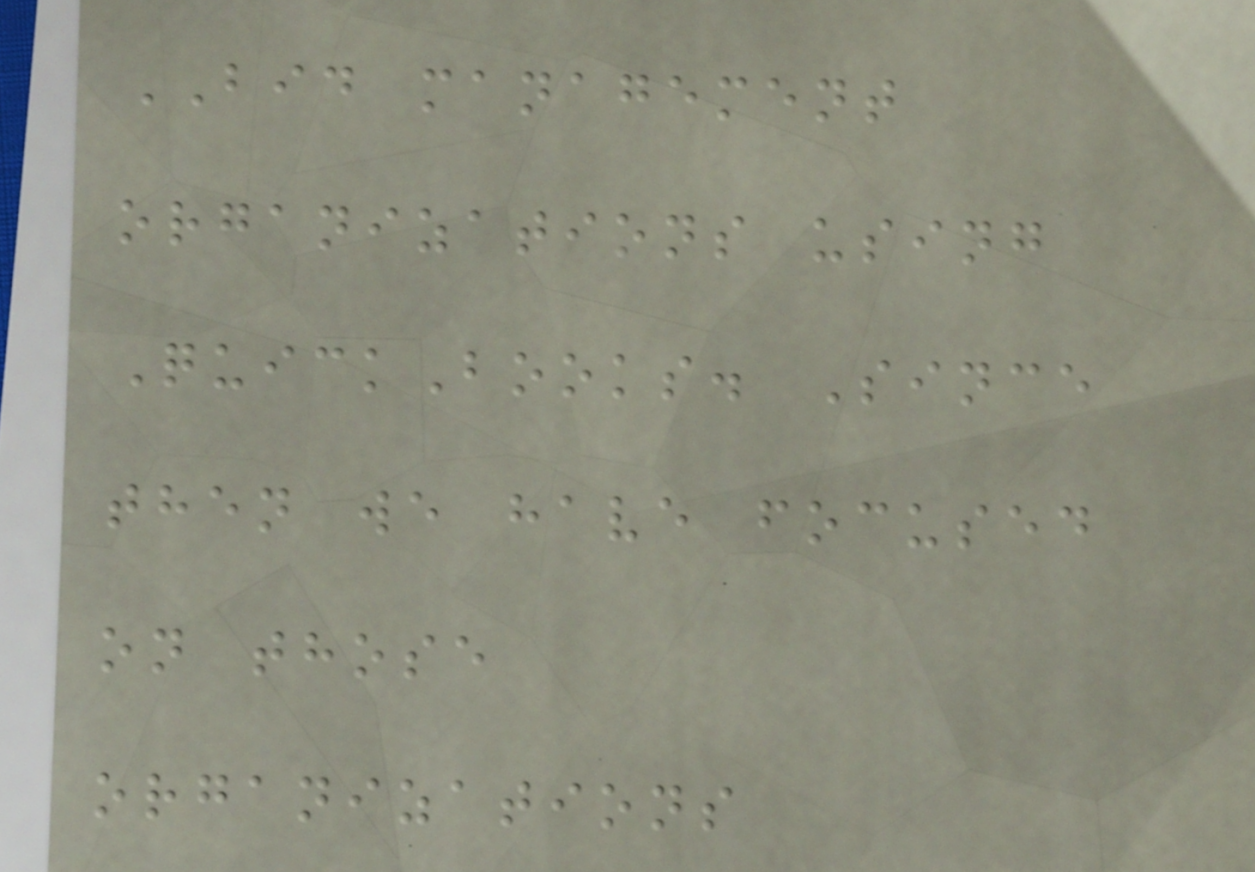BID management
organizations using
QuickBooks. Since
then we have focused
on those
organizations
